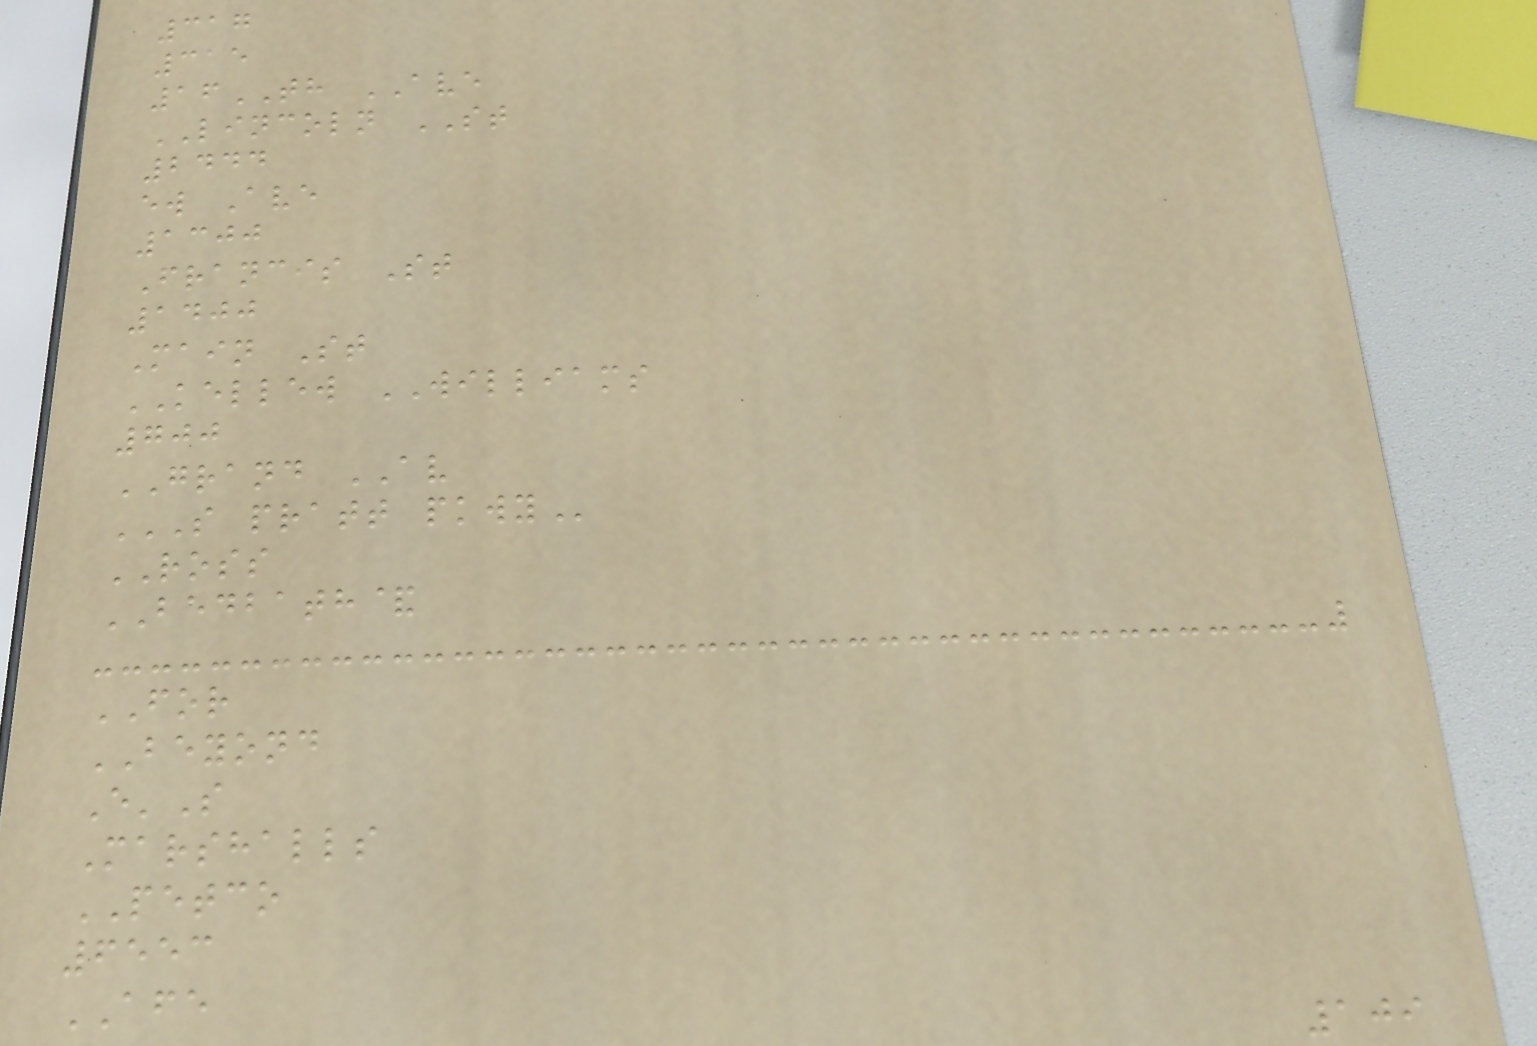317
315
16TH AVE
LINCOLN ST
2444
ew Ave
1300
Francis St
1400
Main St
KELLEW WILLIAMS
700
GRAND AV
S PRATT PKWY
ROSS
BEDBATH&
FOR
BEYOND
E'S
Marshalls
PETCO
6553
AFE
109
